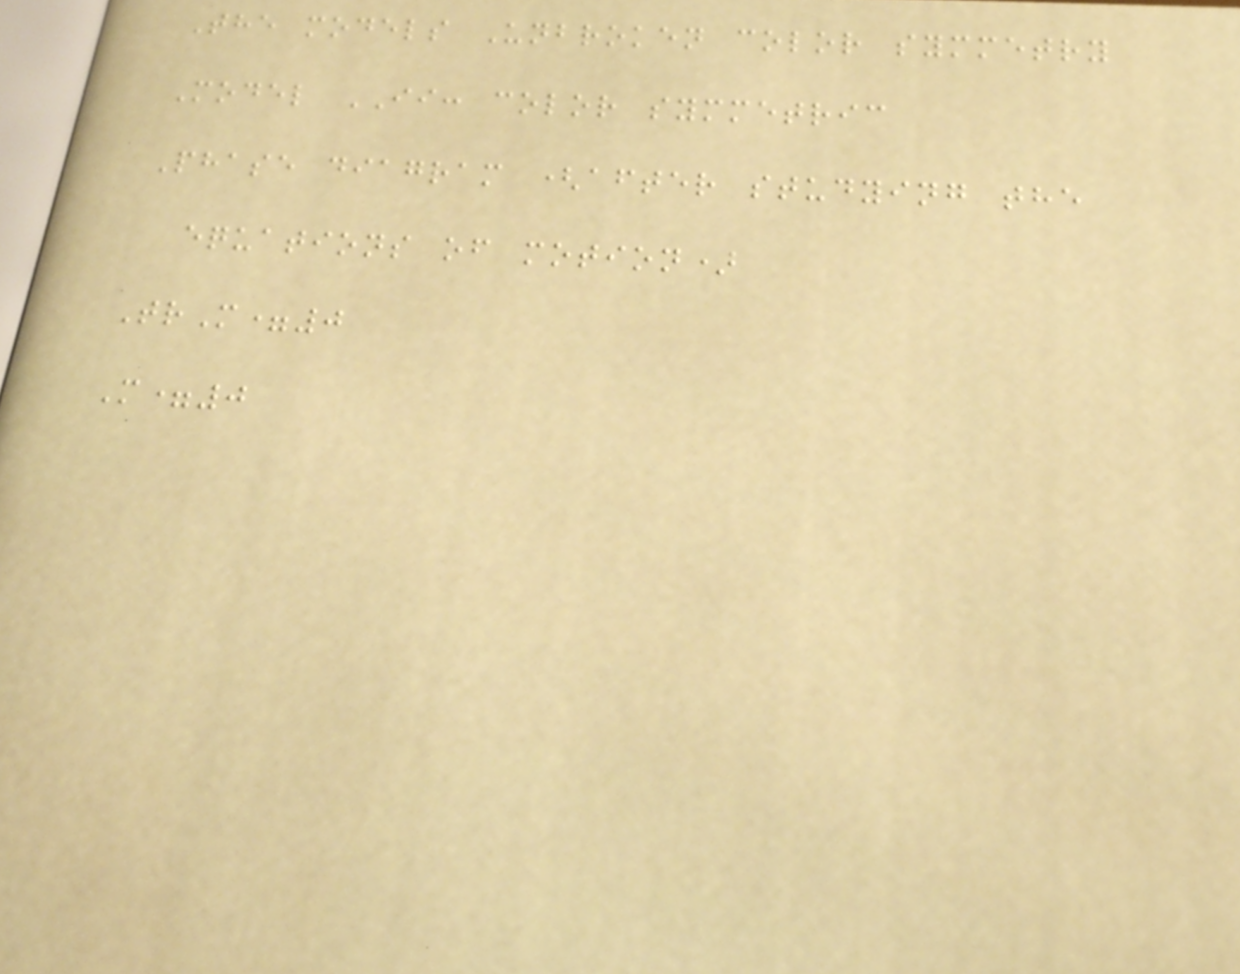The models Unbroken color symmetry
Model II: color symmetric
Phase diagram (after studying the
equations of motion)
TrM=0
M=0
